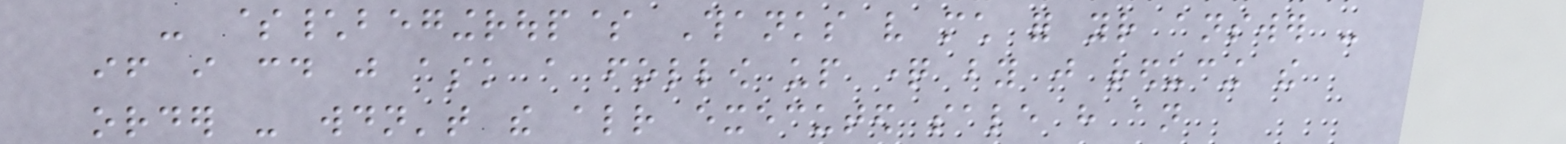- $\begingroup$ Thanks very much for your answer -
if i could just ask a follow up question by just reducing the
order - wouldn't the already executed sale have an
